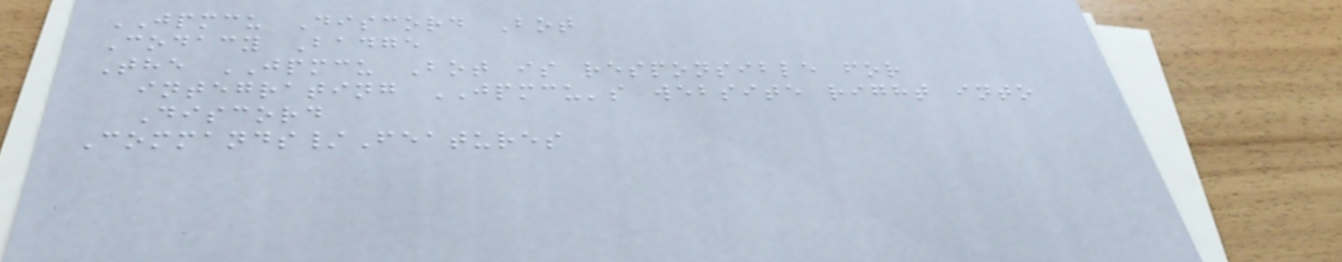JPMCU Discord Bot
Codacy Badge
The JPMCU Bot is responsible for
integrating JPMCU's website right into
Discord
Commands/Features
